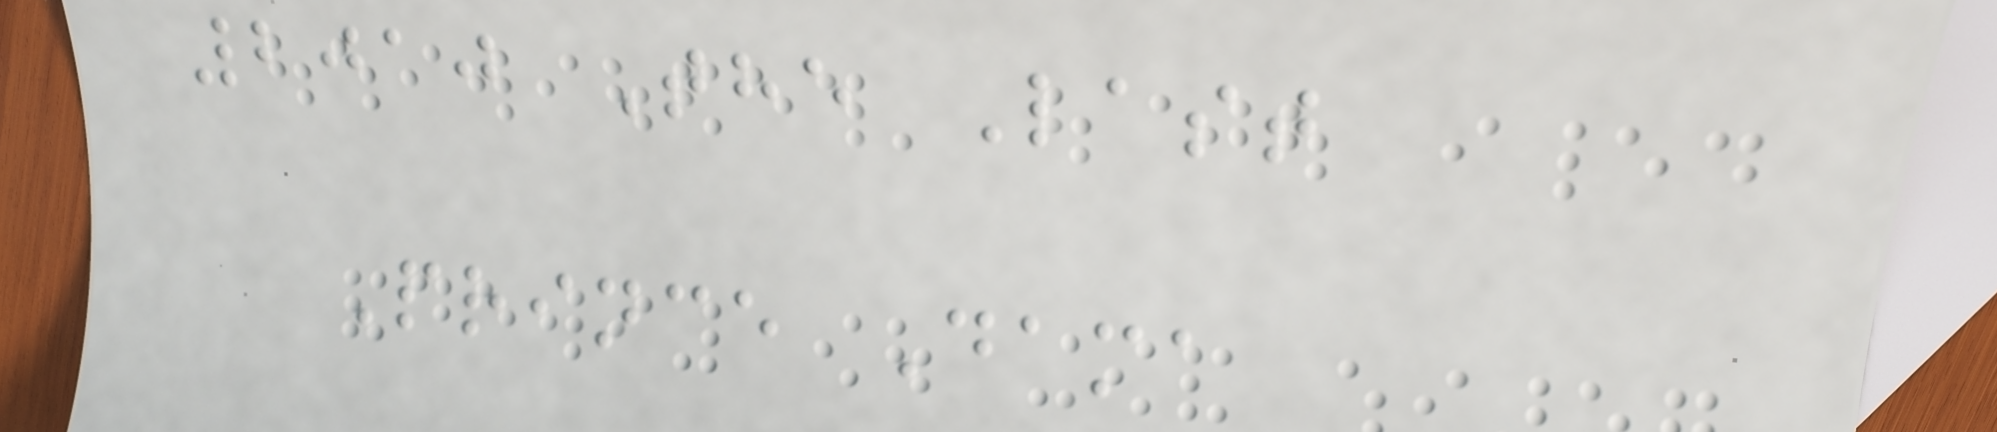2010 The Last
Prince Dama
